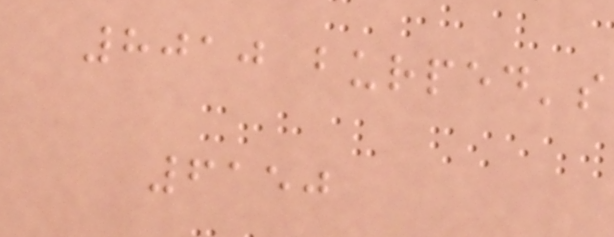8010 burped's
6150
